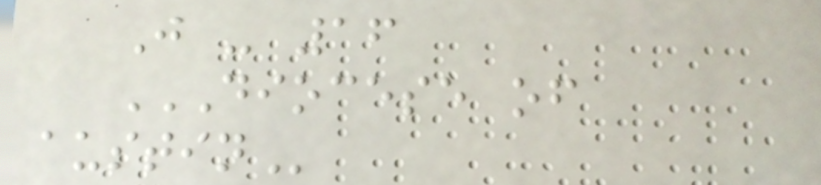J - 16
DIOCESE OF
AUSTIN
